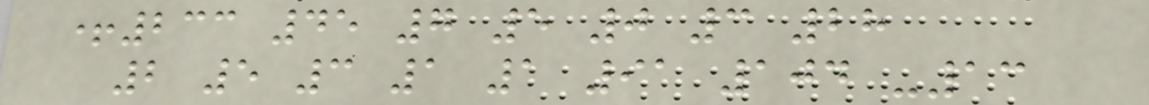+233 45 7 5 0 3 28
2 5 3 1 1 91 104 -13
